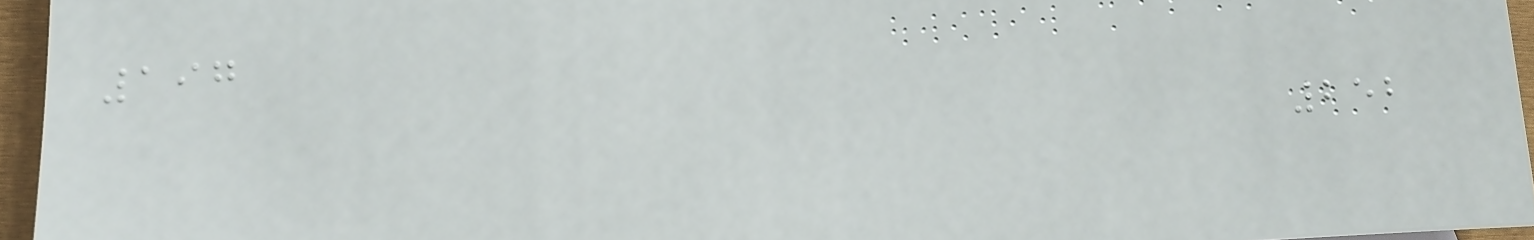197
252
